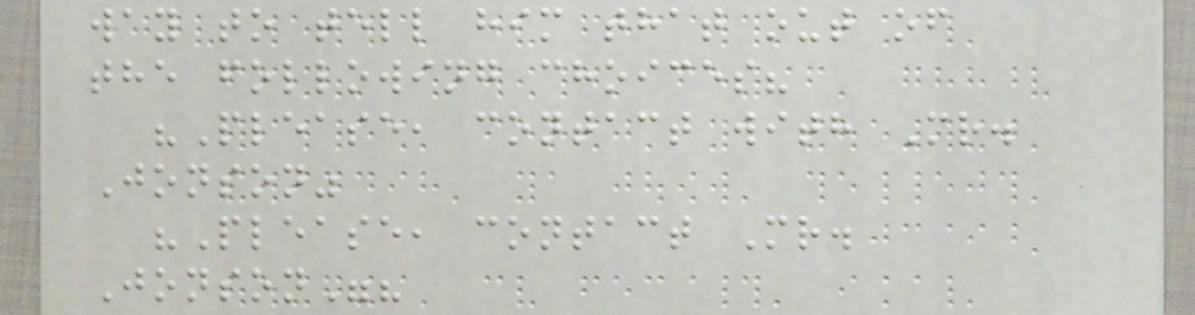way to tell him that out of
the following choices?
"Please, contact with Mr.
Jonson"
"Please, contact Mr.
Jonson"?
